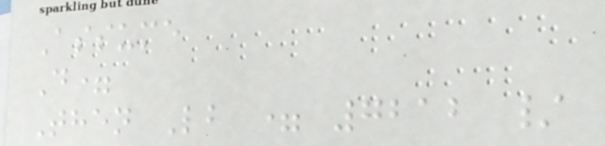Assume
D=
Then Lb = 7212 /
